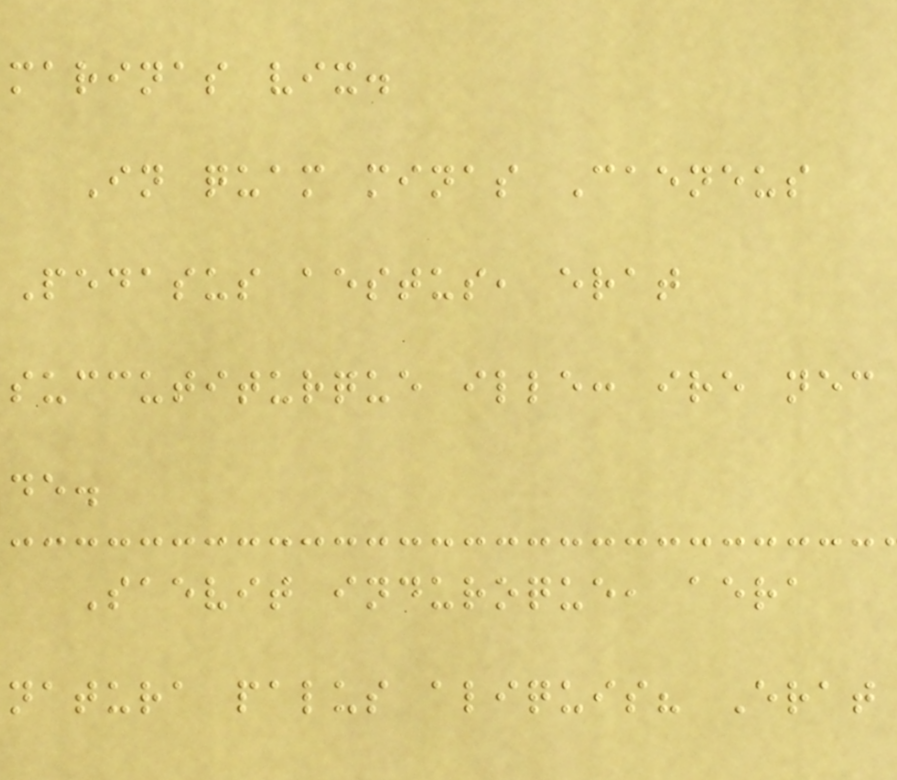marinas vix.
In quam minas Caeneus
Pedasus aestus, erat
succutiturque ille: ire nec
de.
Saevit induroque, aera
natura palus aliquis? Erat
